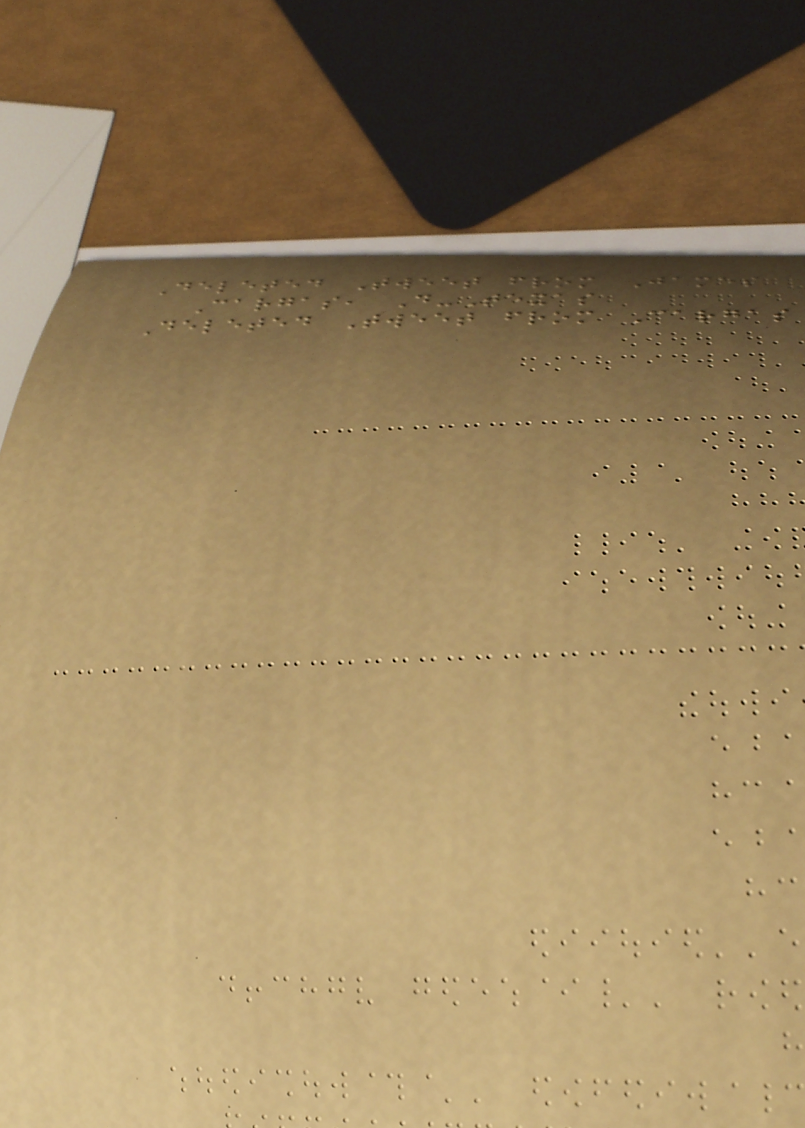Deleted Tweet from James
Cargas, D-Texas
Deleted Tweet from Cargas
